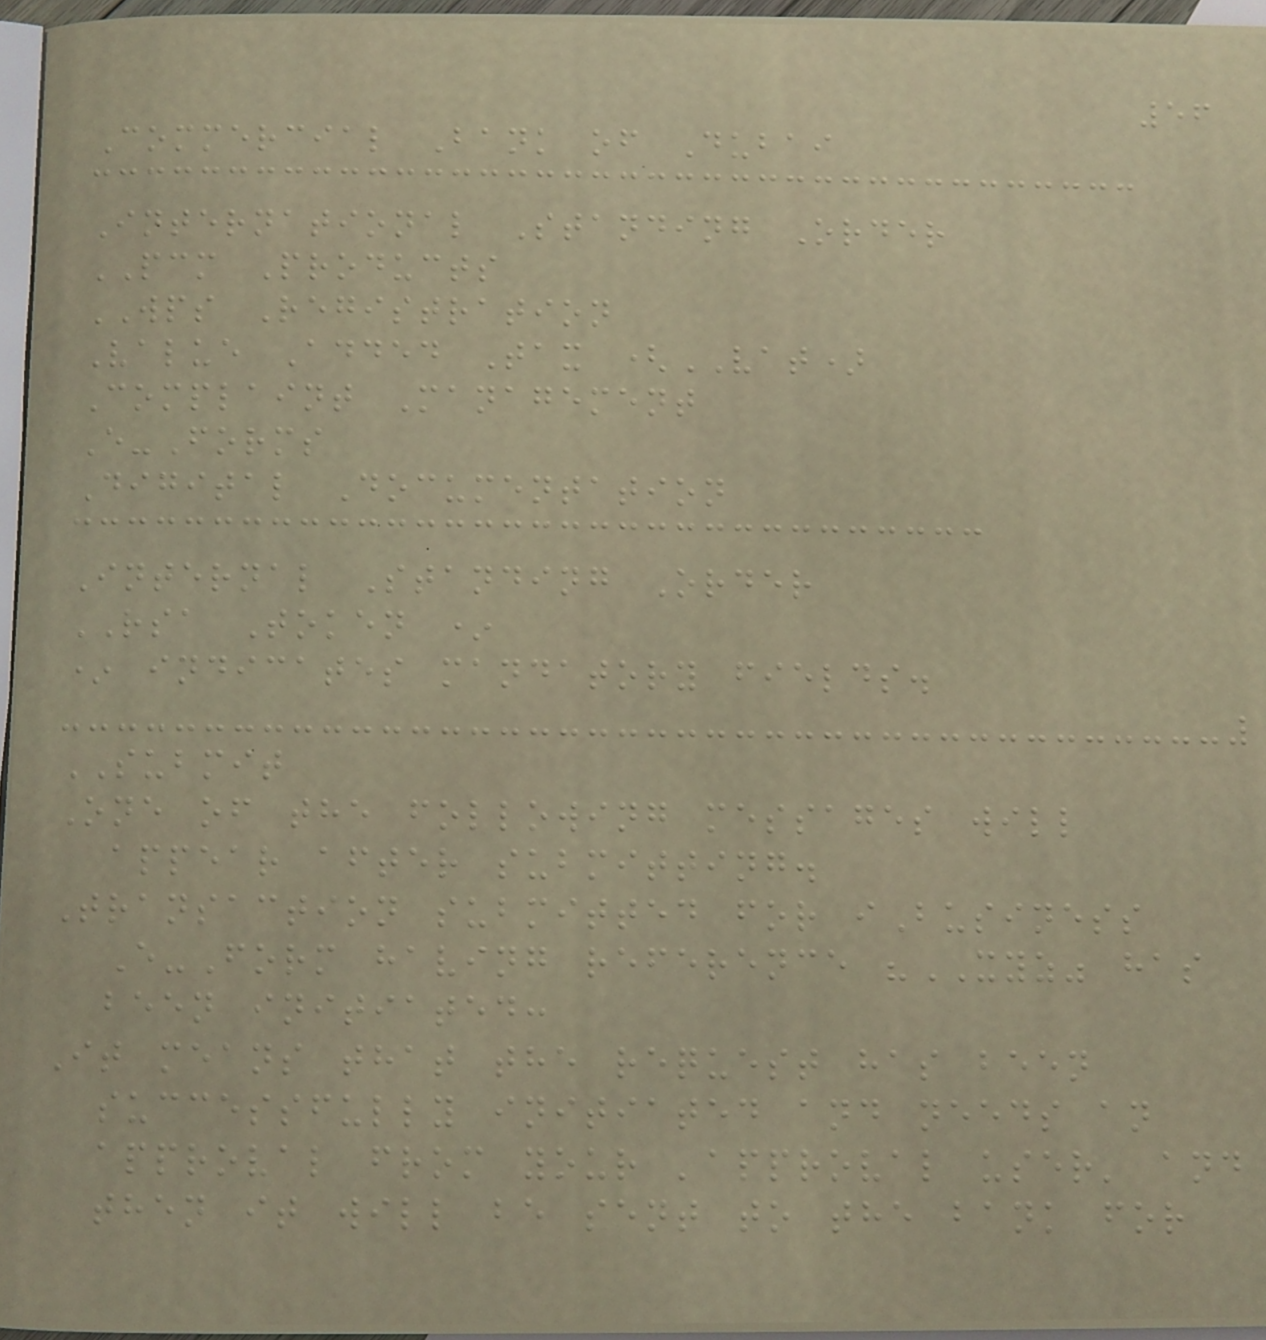56
Commercial Bank of Dubai
International Standing Order
PCM Products
WPS Registration
Value Added Tax (VAT)
Complaint Management
E-Forms
Digital Documentation
Internal Standing Order
RSA Token *
* indicates mandatory fields.
SUBMIT
One of the following messages will
appear after submitting.
Transaction submitted for iBusiness
E-Form having reference "XYZ" has
been initiated:
It means that the request has been
successfully initiated and needs an
approval from your 'approval user' and
then it will be sent to the bank for
